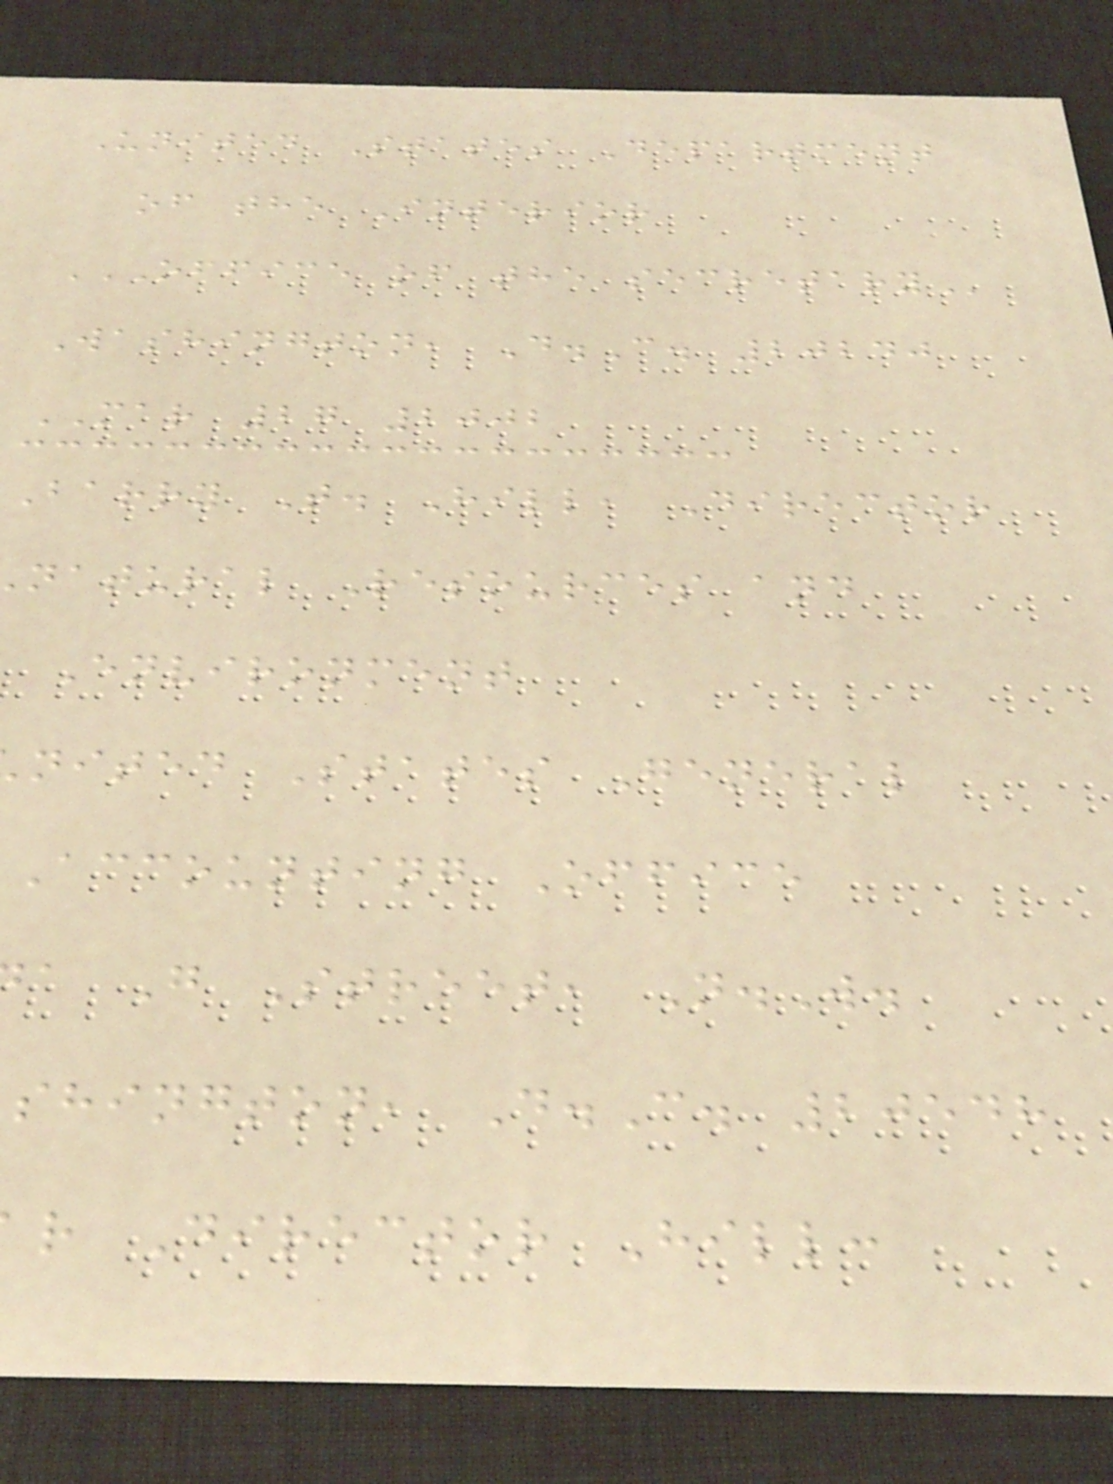United States Department
of the Interior
OFFICE OF THE SECRETARY
Washington, D.C. 20240
MAR 27 2002
Barry T. Hill, Director
natural Resources and
Environment
nited States General
Accounting Office
a G Street, N.W.
shington, D.C. 20548
r Director Hill:
